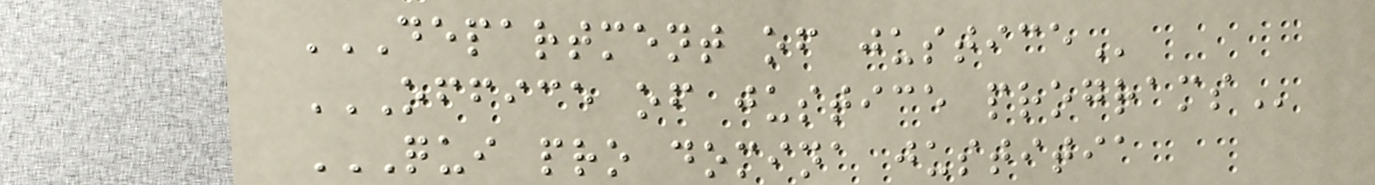DEPARTMENT OF JUSTICE
OFFICE OF JUSTICE PROGRAMS
QUI PRO DOMINA JUSTITIA
